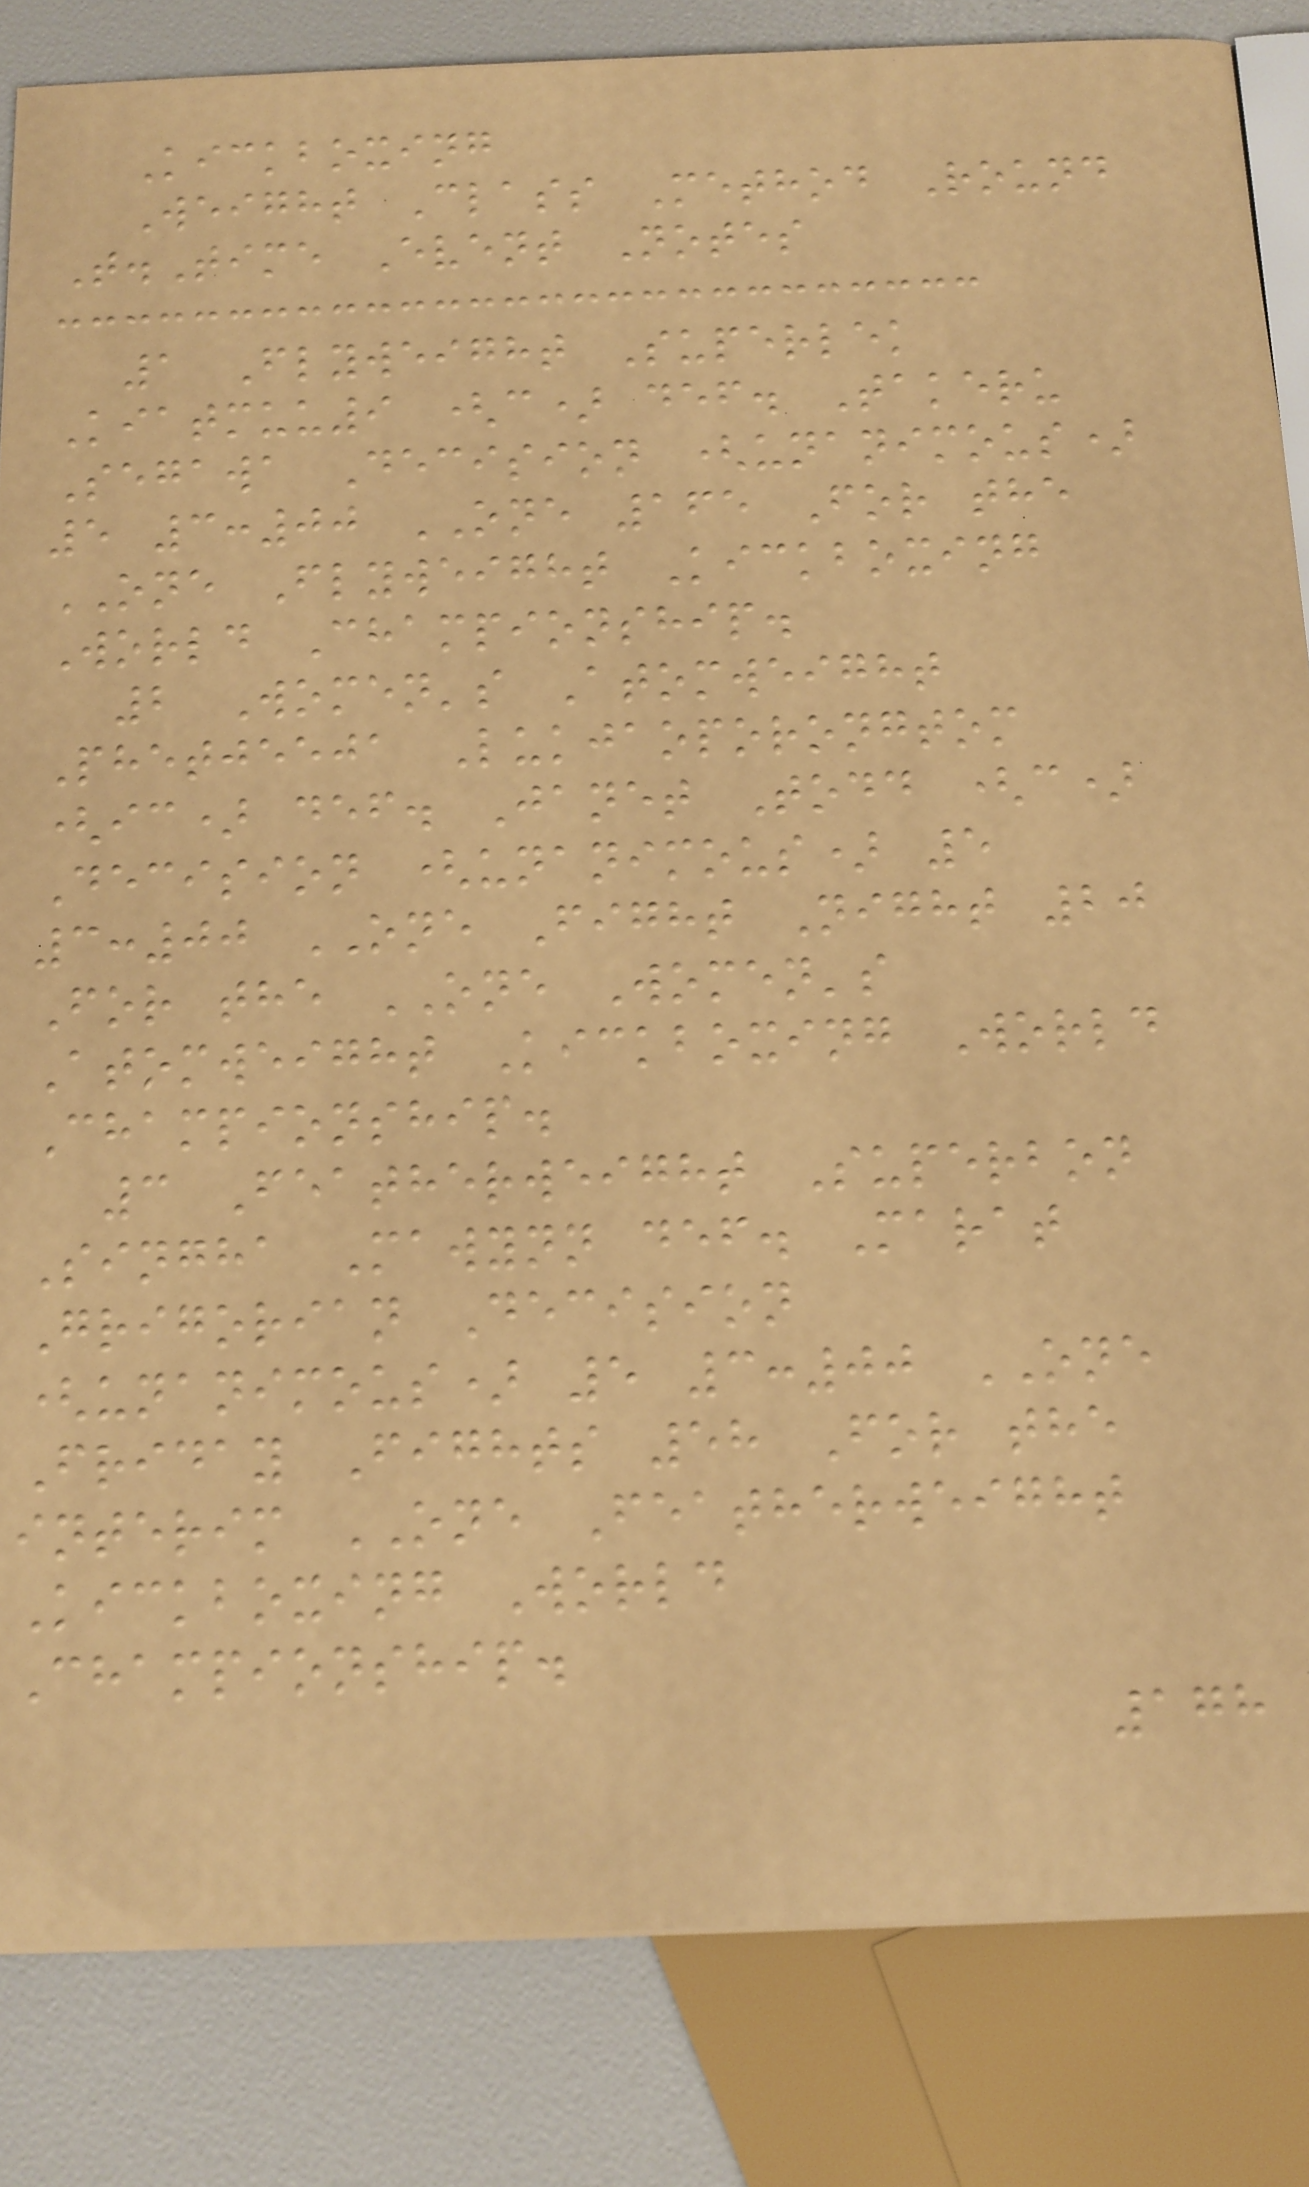Kickboxing
Weight Class Method Round
T.Time Event Notes
1 Flyweight Superlek
Kiatmuu9 (c) def. Takeru
Segawa Decision (unanimous)
5 3:00 ONE 165 For the
ONE Flyweight Kickboxing
World Championship.
2 Women's Atomweight
Phetjeeja Lukjaoporongtom
(ic) def. Janet Todd (c)
Decision (unanimous) 5
3:00 ONE Fight Night 20
For the ONE Women's
Atomweight Kickboxing World
Championship.
3 Featherweight Superbon
Singha Mawynn def. Marat
Grigorian Decision
(unanimous) 5 3:00 ONE
Friday Fights 58 For the
interim ONE Featherweight
Kickboxing World
Championship.
178
